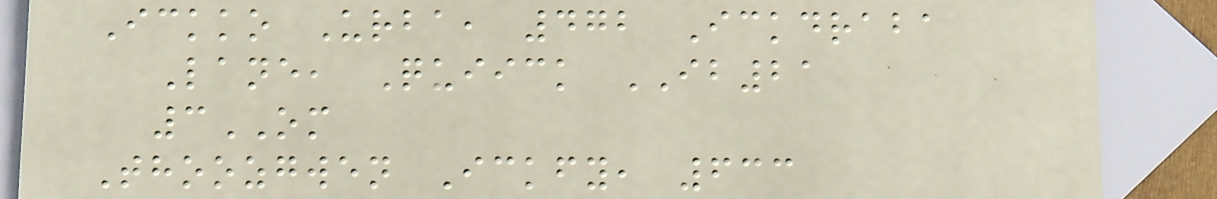Ickko Urba, 472 Ickdraba
Lane, Quiick IB21
3OM
Thoozgwen Ickfy, 633
